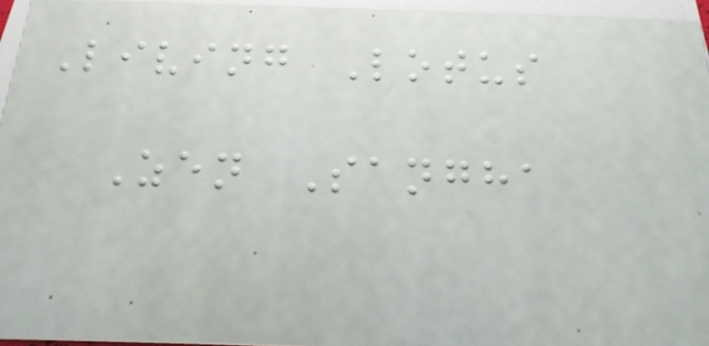Living Lotus
Zen Sangha
